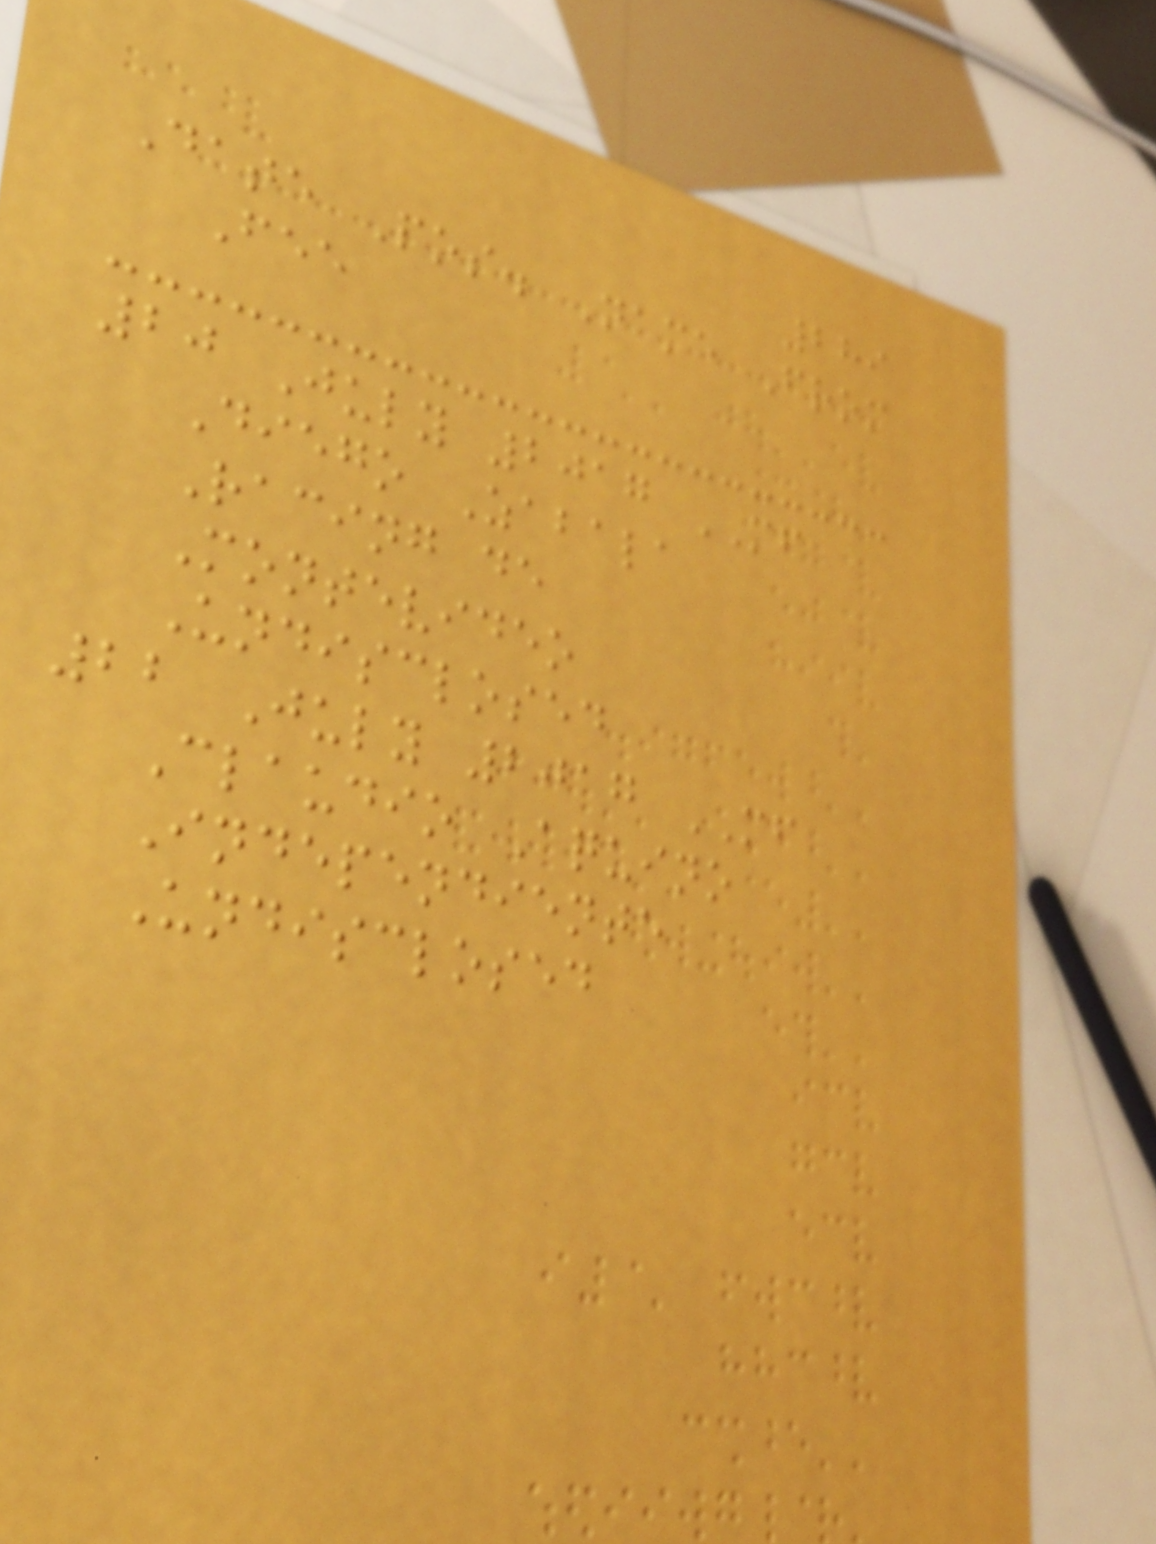289
Date Pos. Name From
Fee
20 July 2017 MF
Diego Zabala
Racing de
Montevideo
Undisclosed
22 July 2017 MF
Claudio Aquino
Independiente
Undisclosed
